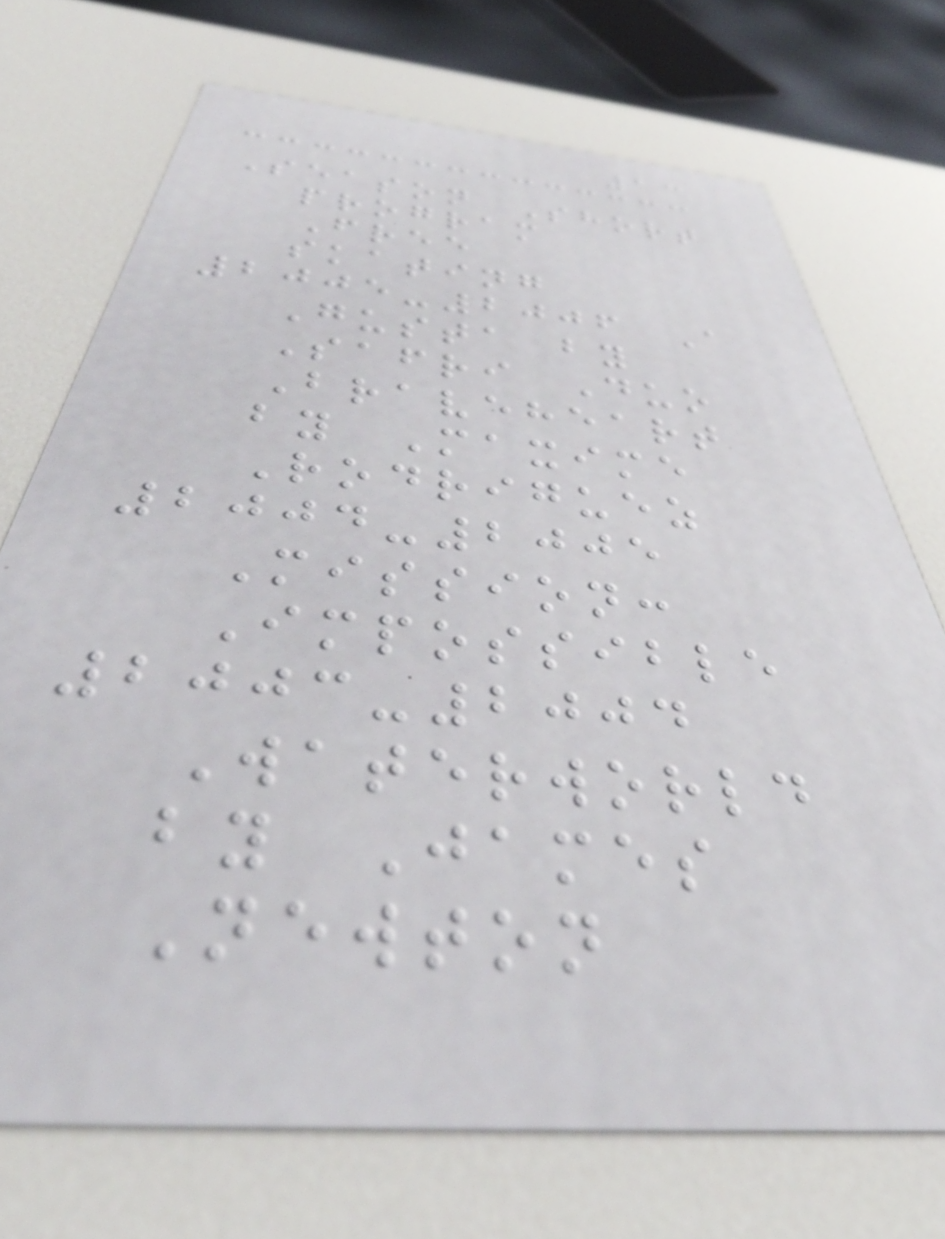13
Season Short
program
Free
skating
2005-2006 A
Gusta by
Safri Duo
Braveheart
by Maxime
Rodriguez
2004-2005
Mission:
Impossible
2003-2004
Waterworld
by James
Newton
